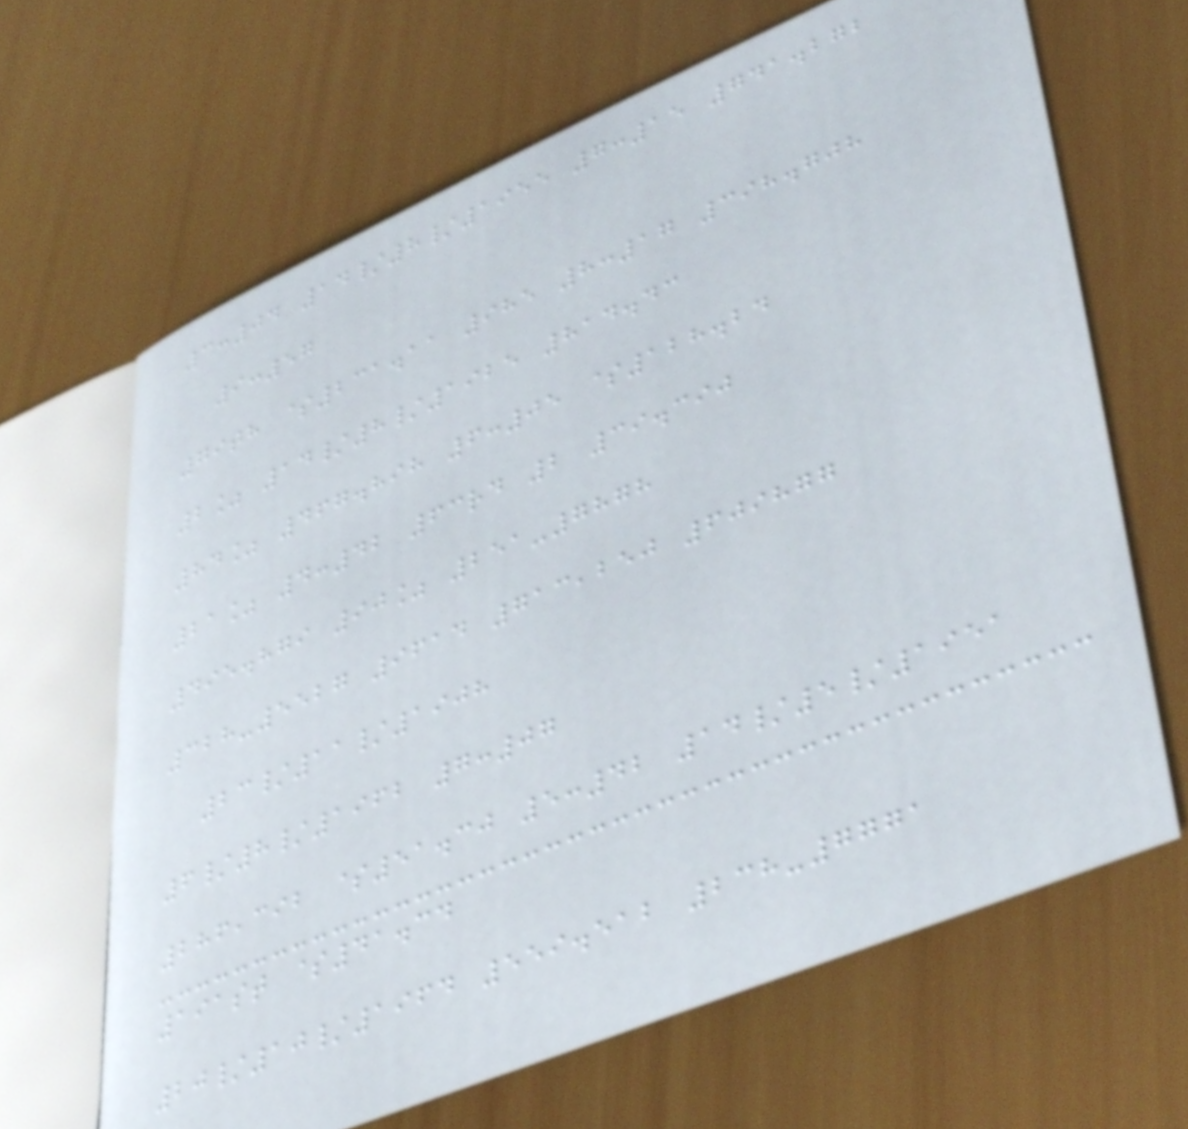3:04 14/8/1955 7:15 741.272
9:57
79th $231.11 985 8:17 398.708
2% 14/8/1925 814.43
84% 467.898 6:05 $128.24
21% 4:42 63rd 2 39.390
495.879 90% 251-7878
328-5527 9614 713,250 609877
23/11/1908
6/8/1962 7:07
286,392 $51.30 5:42 14/5/1951
191st $41.34
20/10/1964 559.512 238-7771
